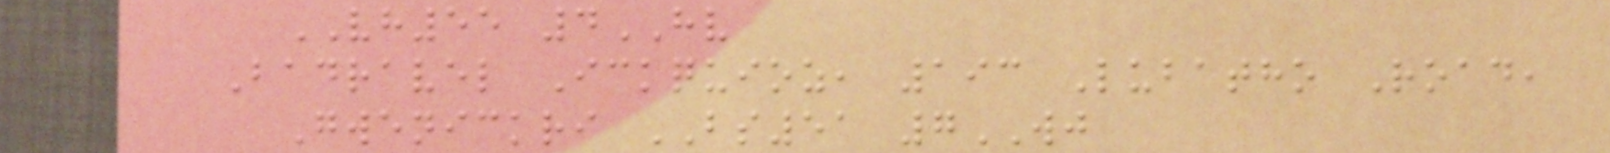VH55 4HV
Badravel Ickquioz, 193 Lubatho Road,
Gwenickri BS51 7WJ
